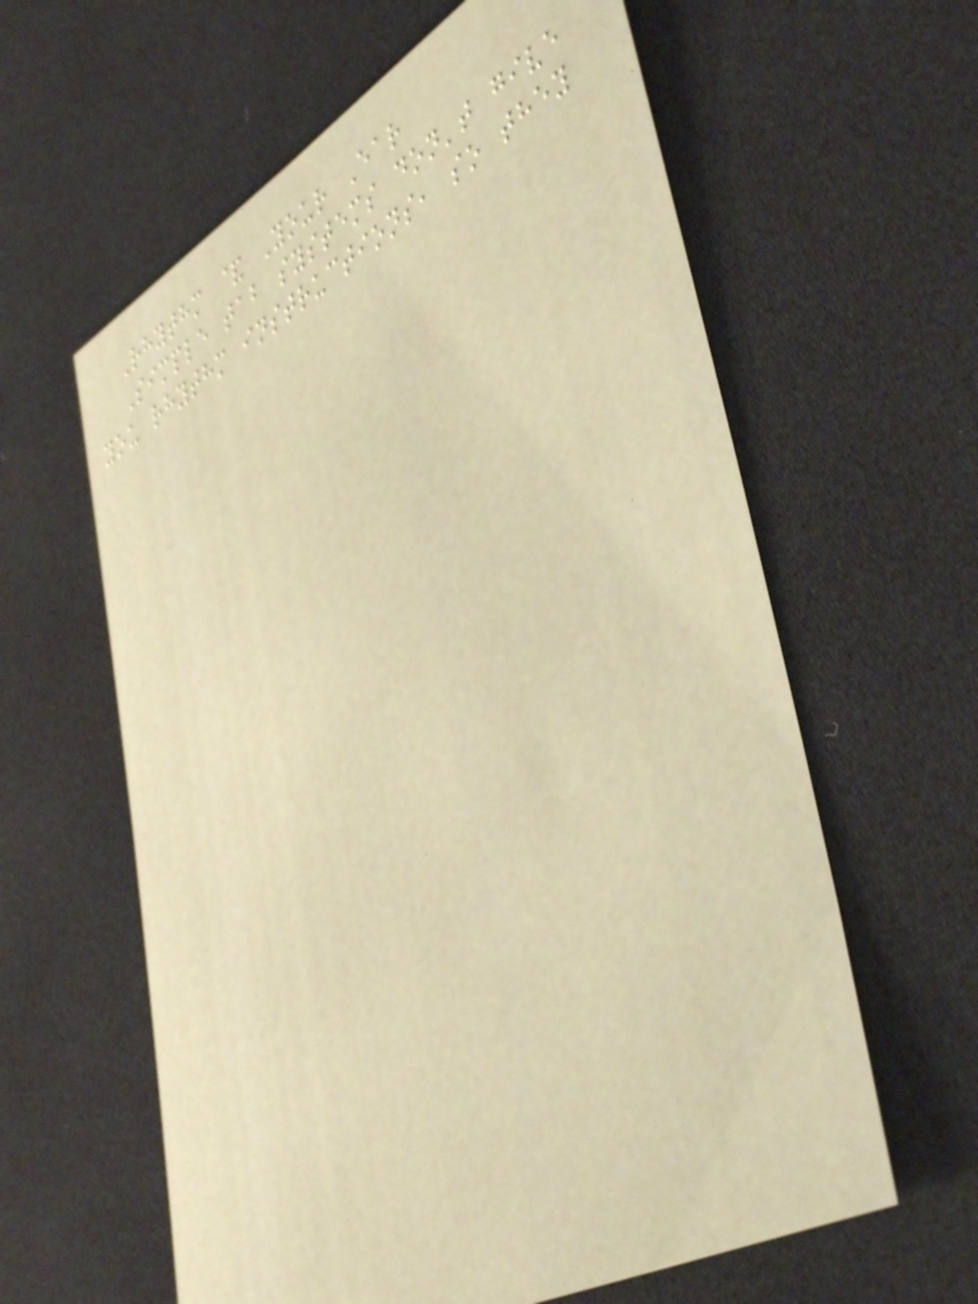Rhythm & Your Ear
Simple tab systems don't give
you rhythm instructions, so they
